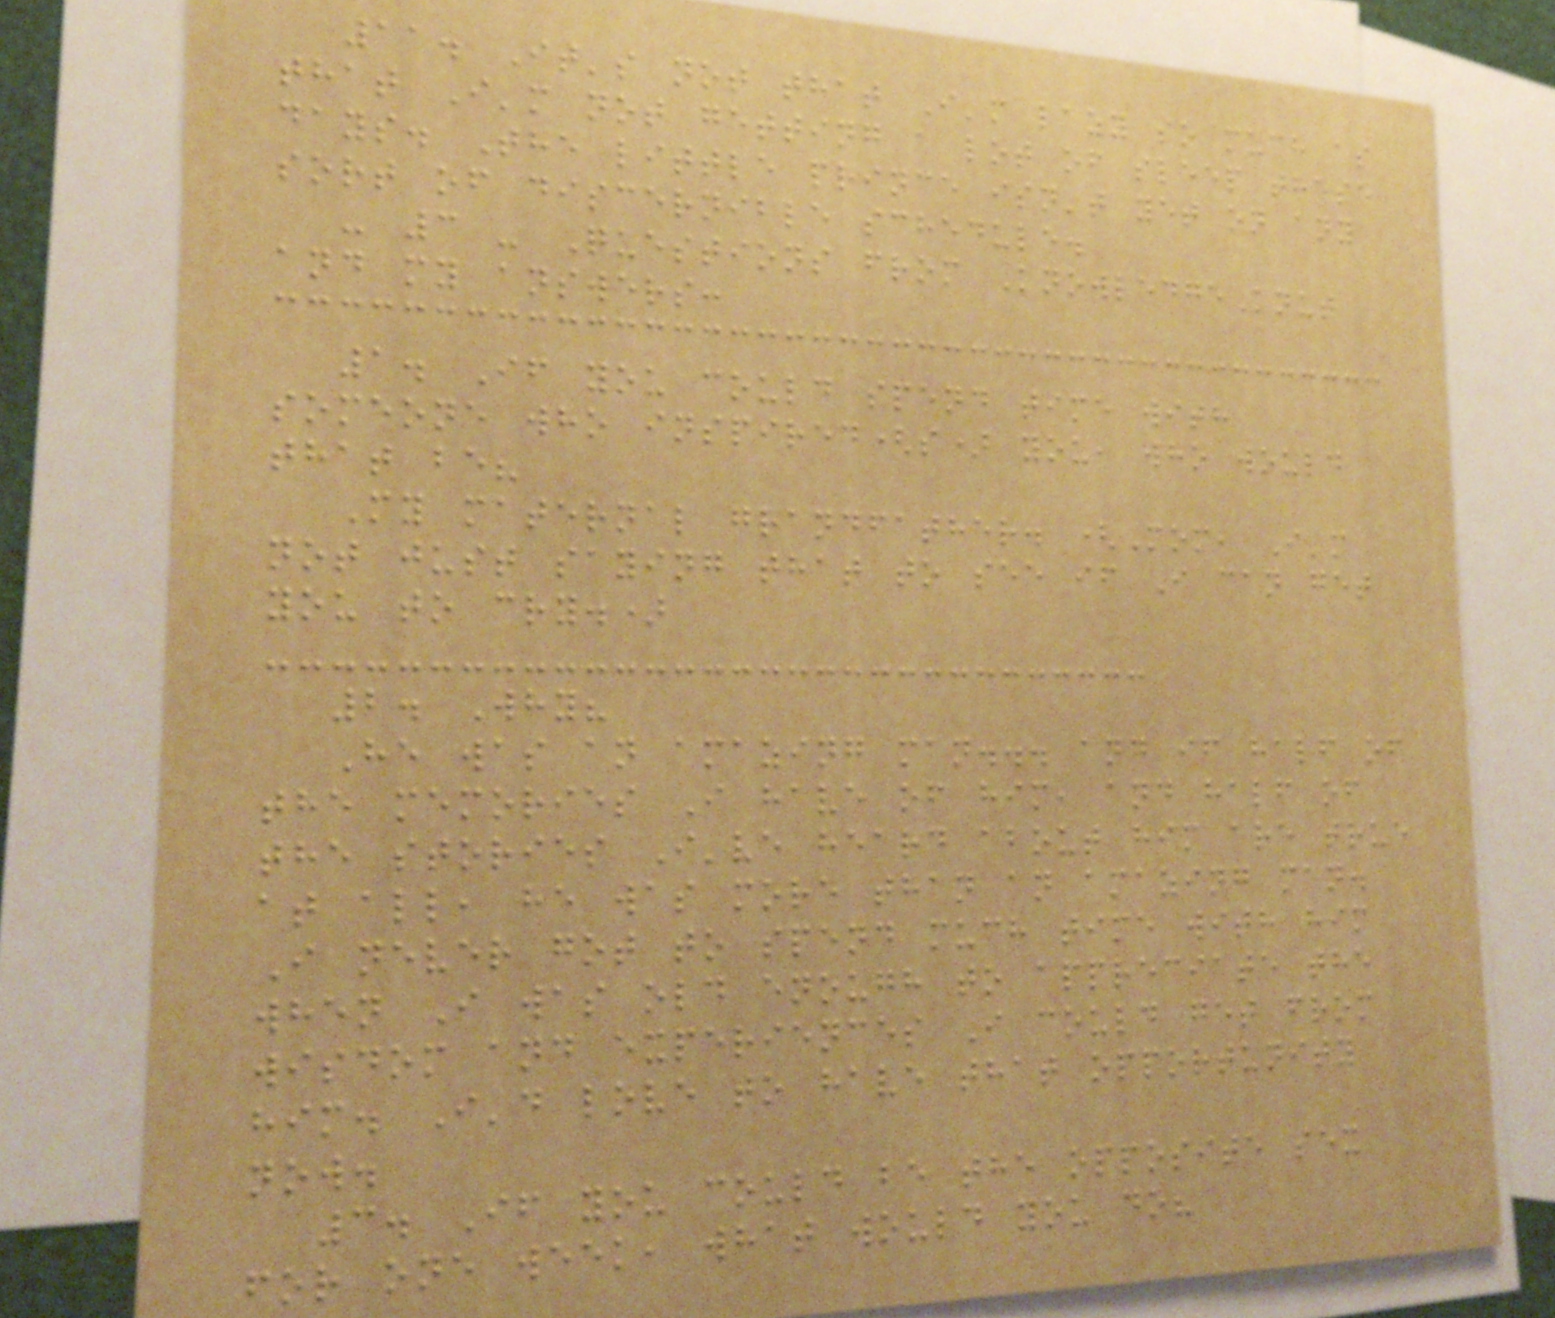11. It's not that I'm lazy so much as
that I'm not getting a lot of sleep these
days. The little prince isn't yet on any
sort of discernible schedule.
- 3 - Questions from KnowledgeKnut
and my answers:
1. If you could spend time with
someone who inspired(s) you, who would
that be?
My maternal grandfather. (Mom, I'm
not just saying that to see if I can get
you to cry.)
2. Why?
He was an amazing man... and if half of
the memories I have of him, and half of
the stories I've heard about him are true
at all, he was more than an amazing man.
I never got to spend much time with him
when I was old enough to appreciate the
wisdom and experiences I could get from
him. I'd love to have that opportunity
now.
3. If you could be the opposite sex
for one week, what would you do?
